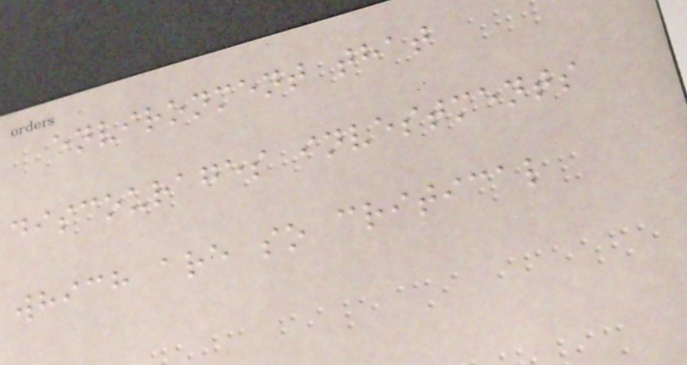environment that
discourages investments
which are so critical
